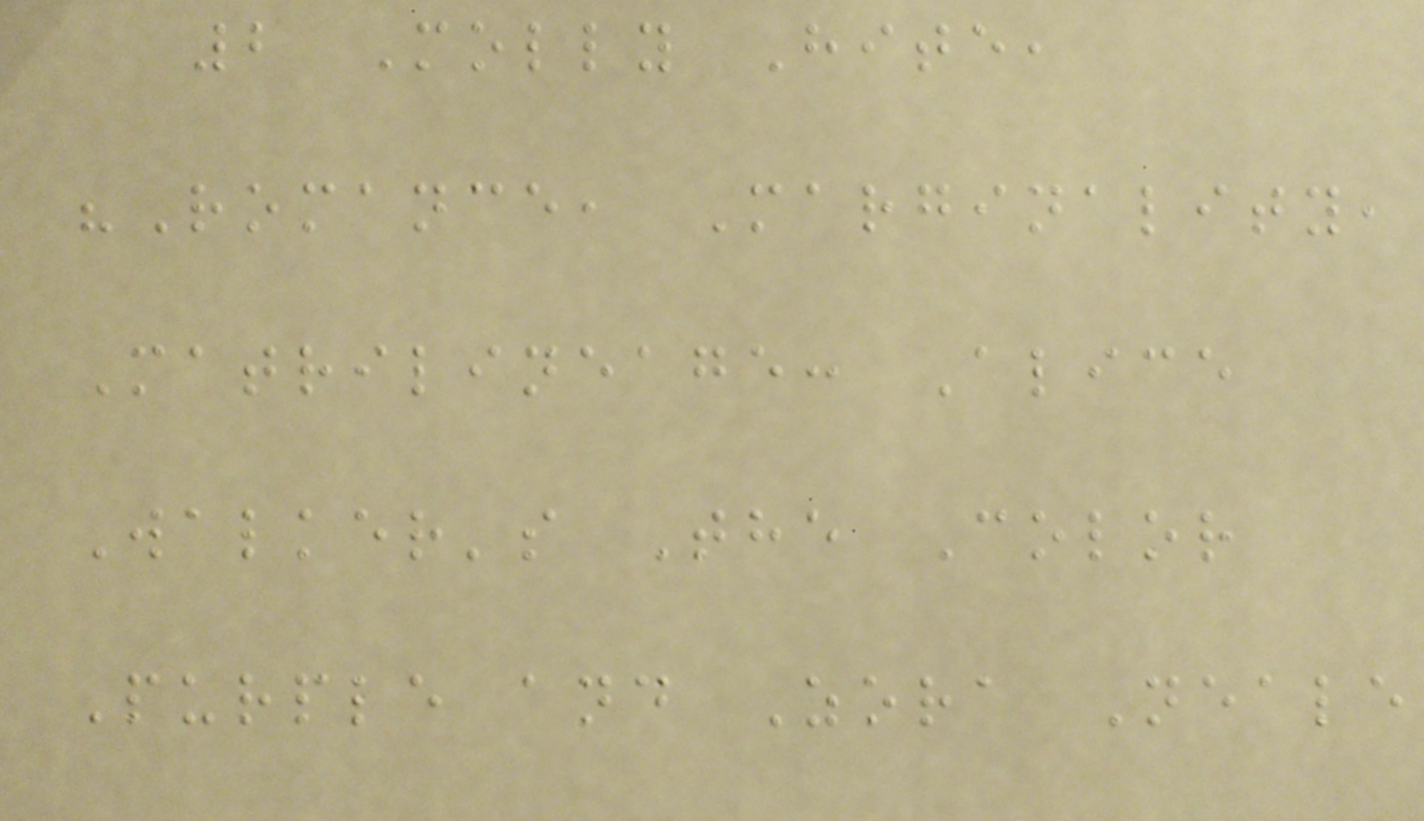2 Molly Hite,
"Romance, Marginality,
Matrilineage: Alice
Walker's The Color
Purple and Zora Neale
